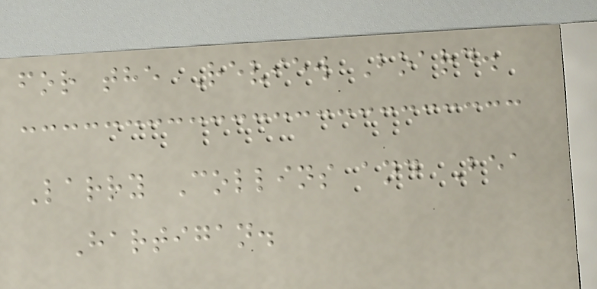for the Review Board.
Larry Collins and Bea
Hartigan.
